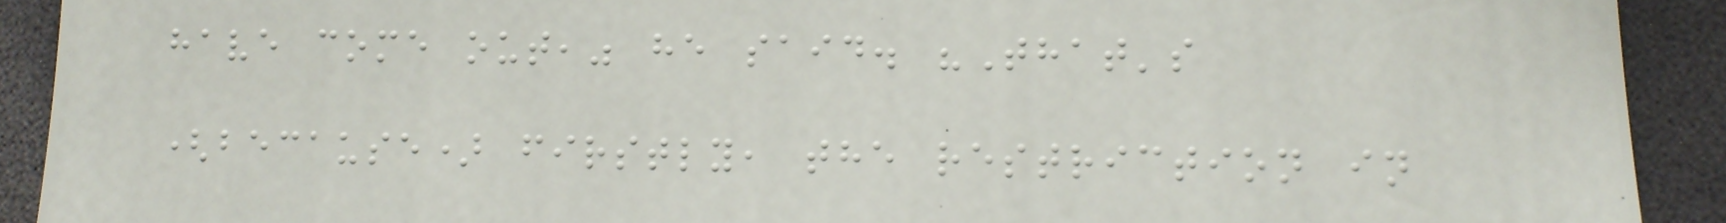have come out," he said. "That's
(because) firstly, the restriction in
